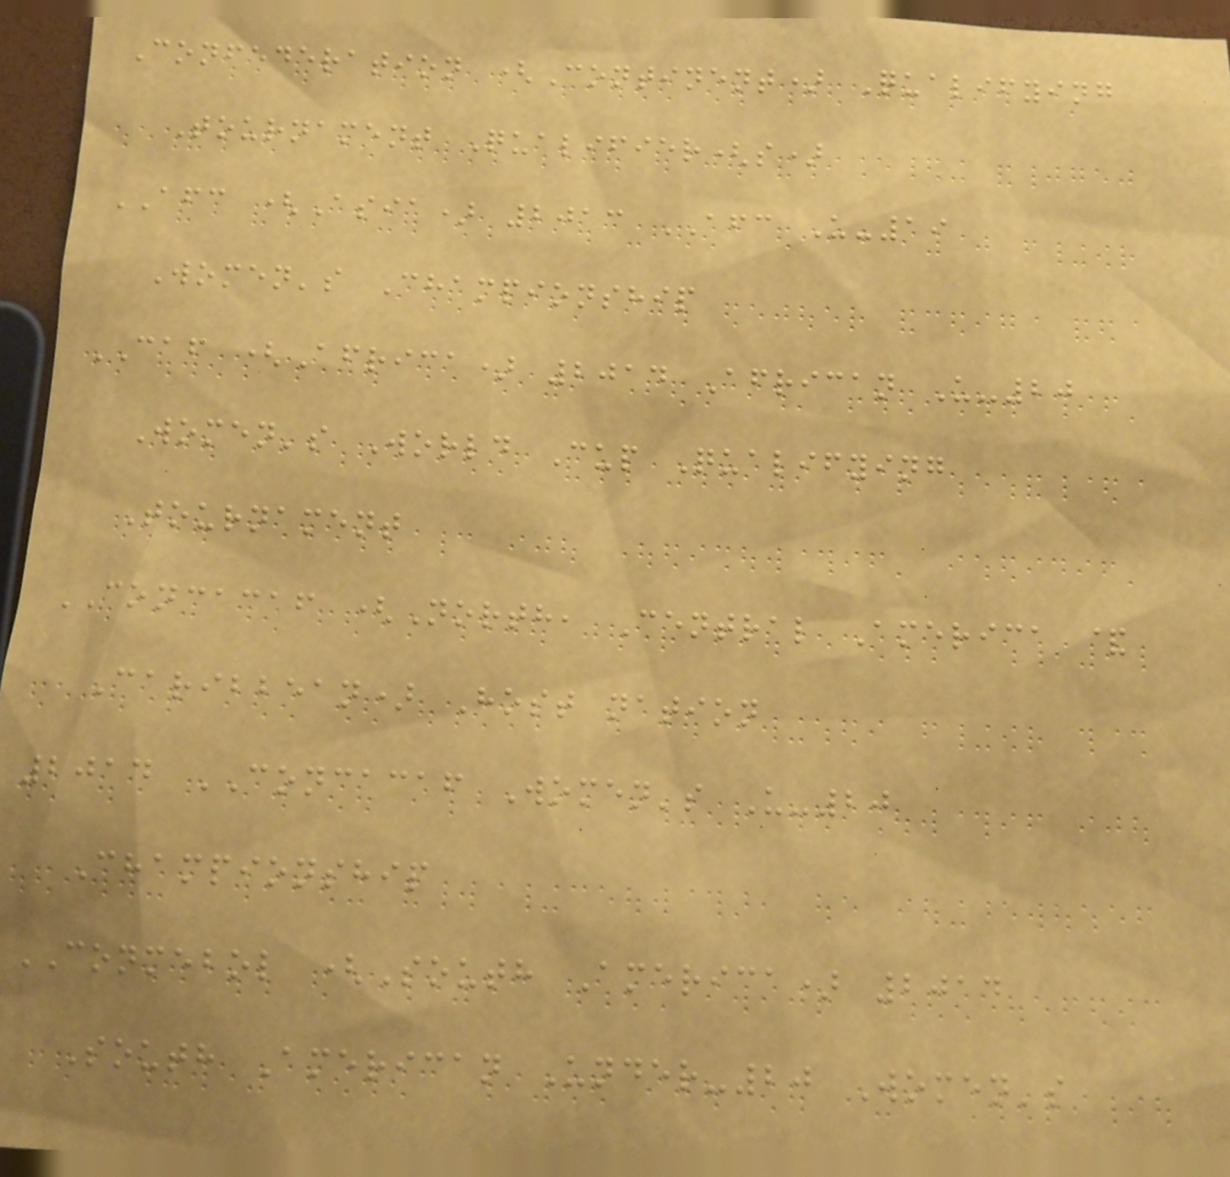Confederation (Continent) Qualifying
Tournament Qualifier(s)
AFC (Asia) 2013 AFC U-19
Women's Championship
CAF (Africa) 2014 African U-20
Women's World Cup Qualifying
Tournament
CONCACAF (North, Central America &
Caribbean) Host nation
2014 CONCACAF Women's U-20
Championship
CONMEBOL (South America) 2014
South American Under-20 Women's
